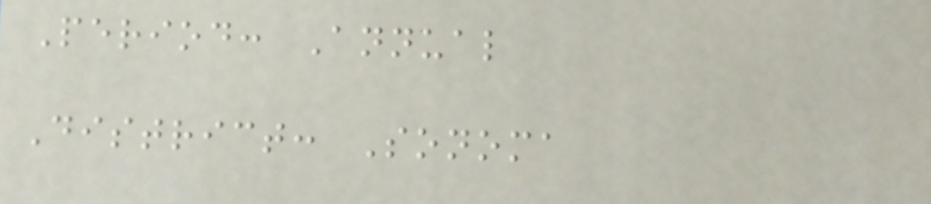Period: Annual
District: Sonoma
